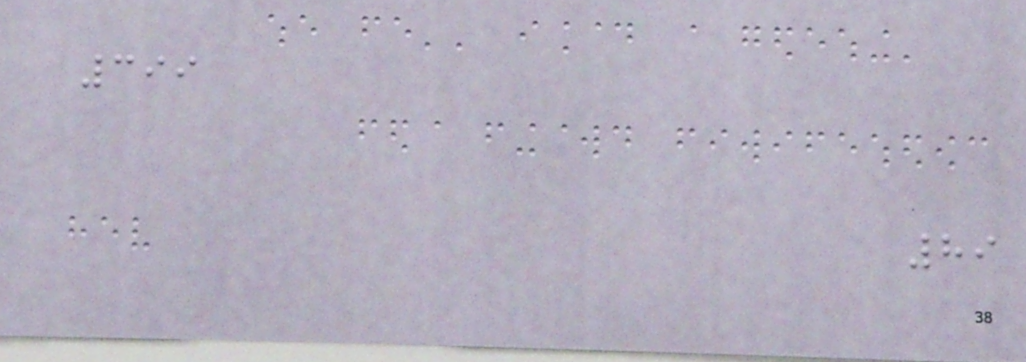399
89
